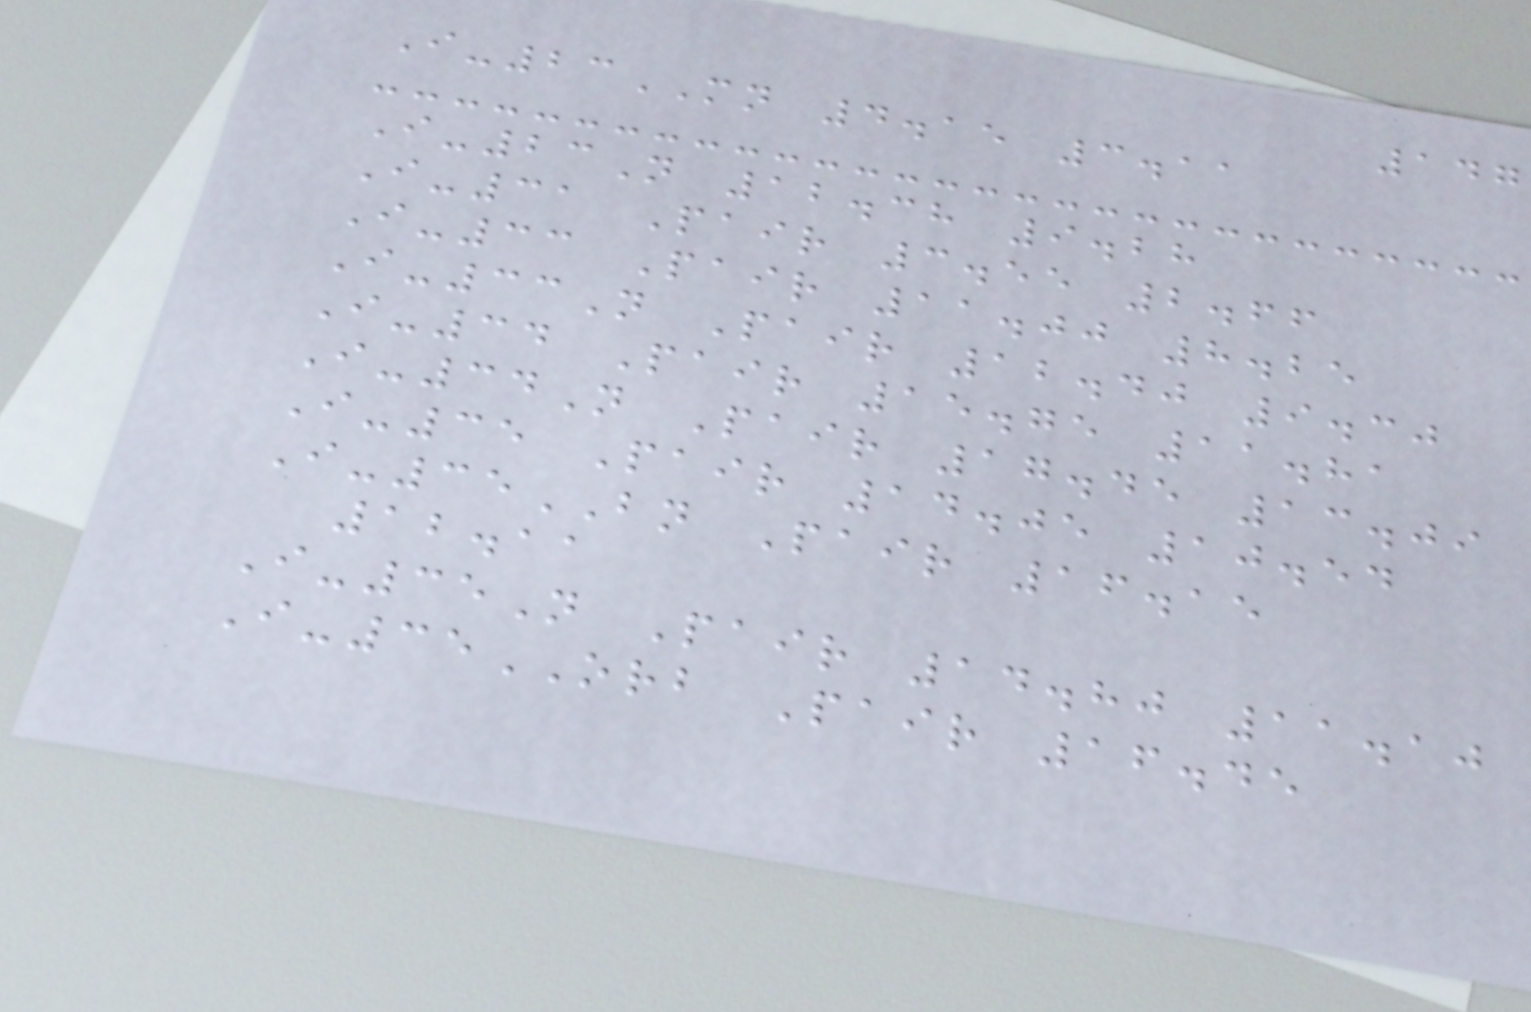147
I-23MN 4.15 3.11
I-23N 12.38 9.28
I-31 Pair 3.55 2.66
I-33 Pair 11.00 8.25
I-33N Pair 12.40 9.30
I-34 Pair 15.75 11.81
I-34N Pair 17.45 13.09
I-35 Pair 14.05 10.54
I-35BN Pair 16.15
12.11
I-35N Pair 14.80 11.10
I-35ORB Pair 16.45
